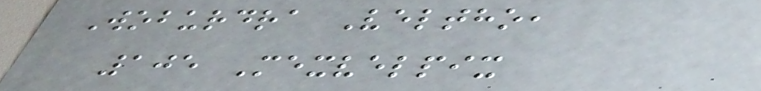Woburdra Veltho,
105 Mexvelpix
